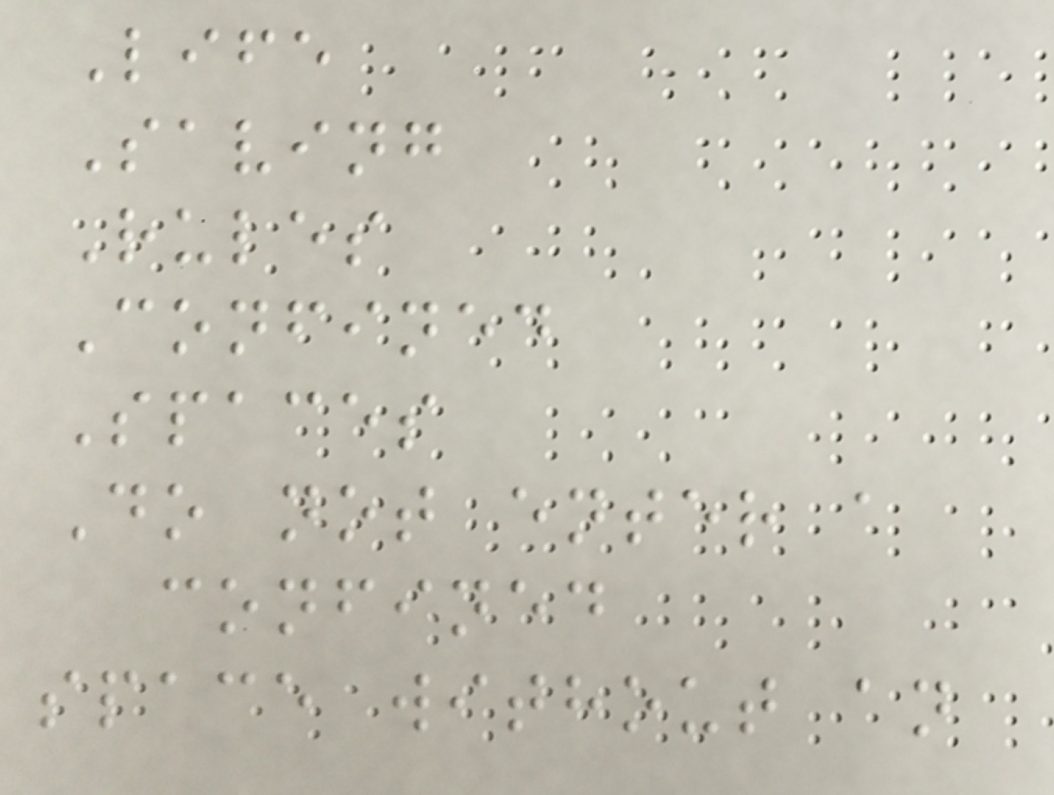Life
Saving
Rules
Confined
Spaces
Do not enter a
confined
space without an
